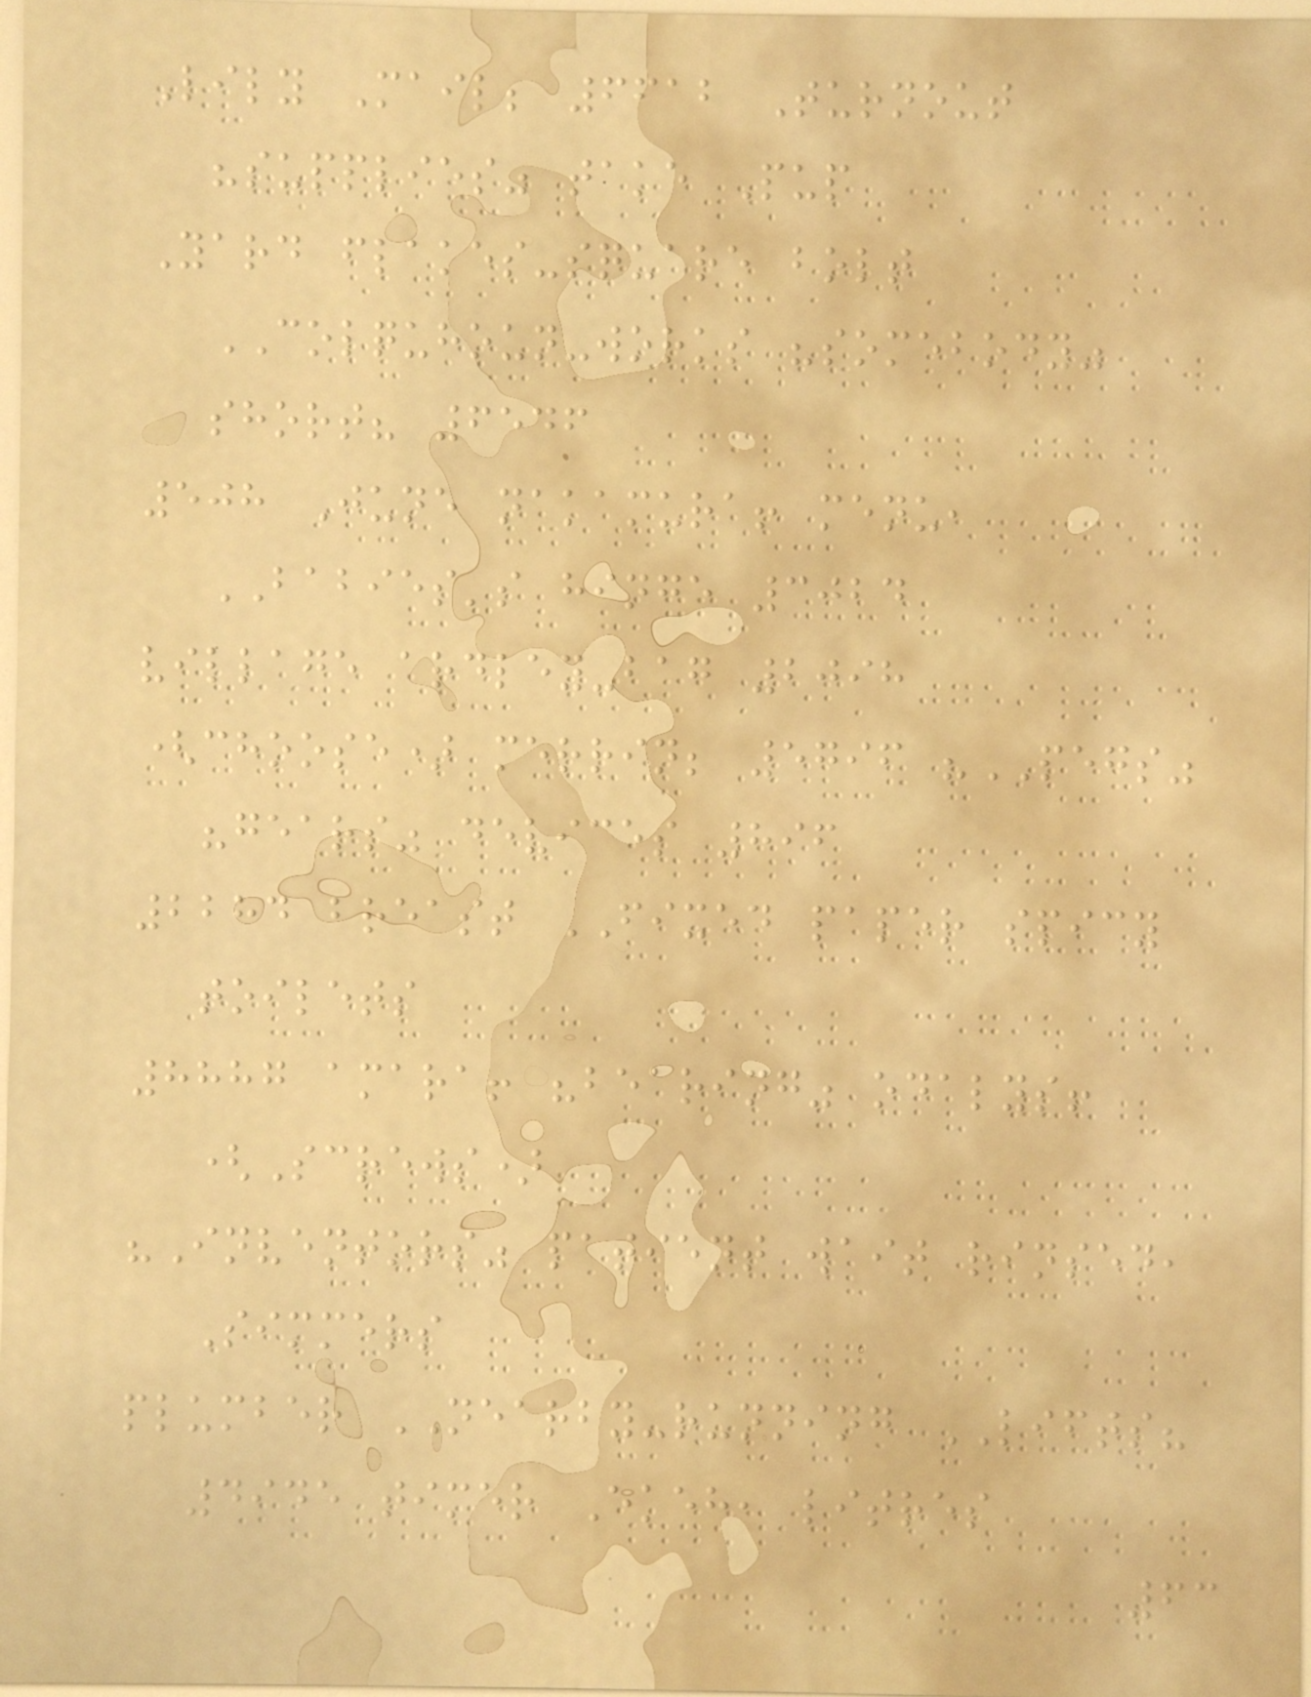Lily Mail; 6612 Turnout
"supplies" take Pup
Yard flakes-square bolt
COLQUHOUN-works "somebody"
short? 6546
508 June nakamura! menu,
BABIES's hinge 3024
village ardley-bag 2098
(choose) merrin; 5796 "PEGS"
"gears" devices 896
2284 breast FIXED paper spicy
toilets
8887 amara! "bearing" odalys!
(Screws)
"Inventors" patient wait rinsed,
Simmers
plumber NEARBY-running LIFTS?
4945 timer Ekeh, litres
63
